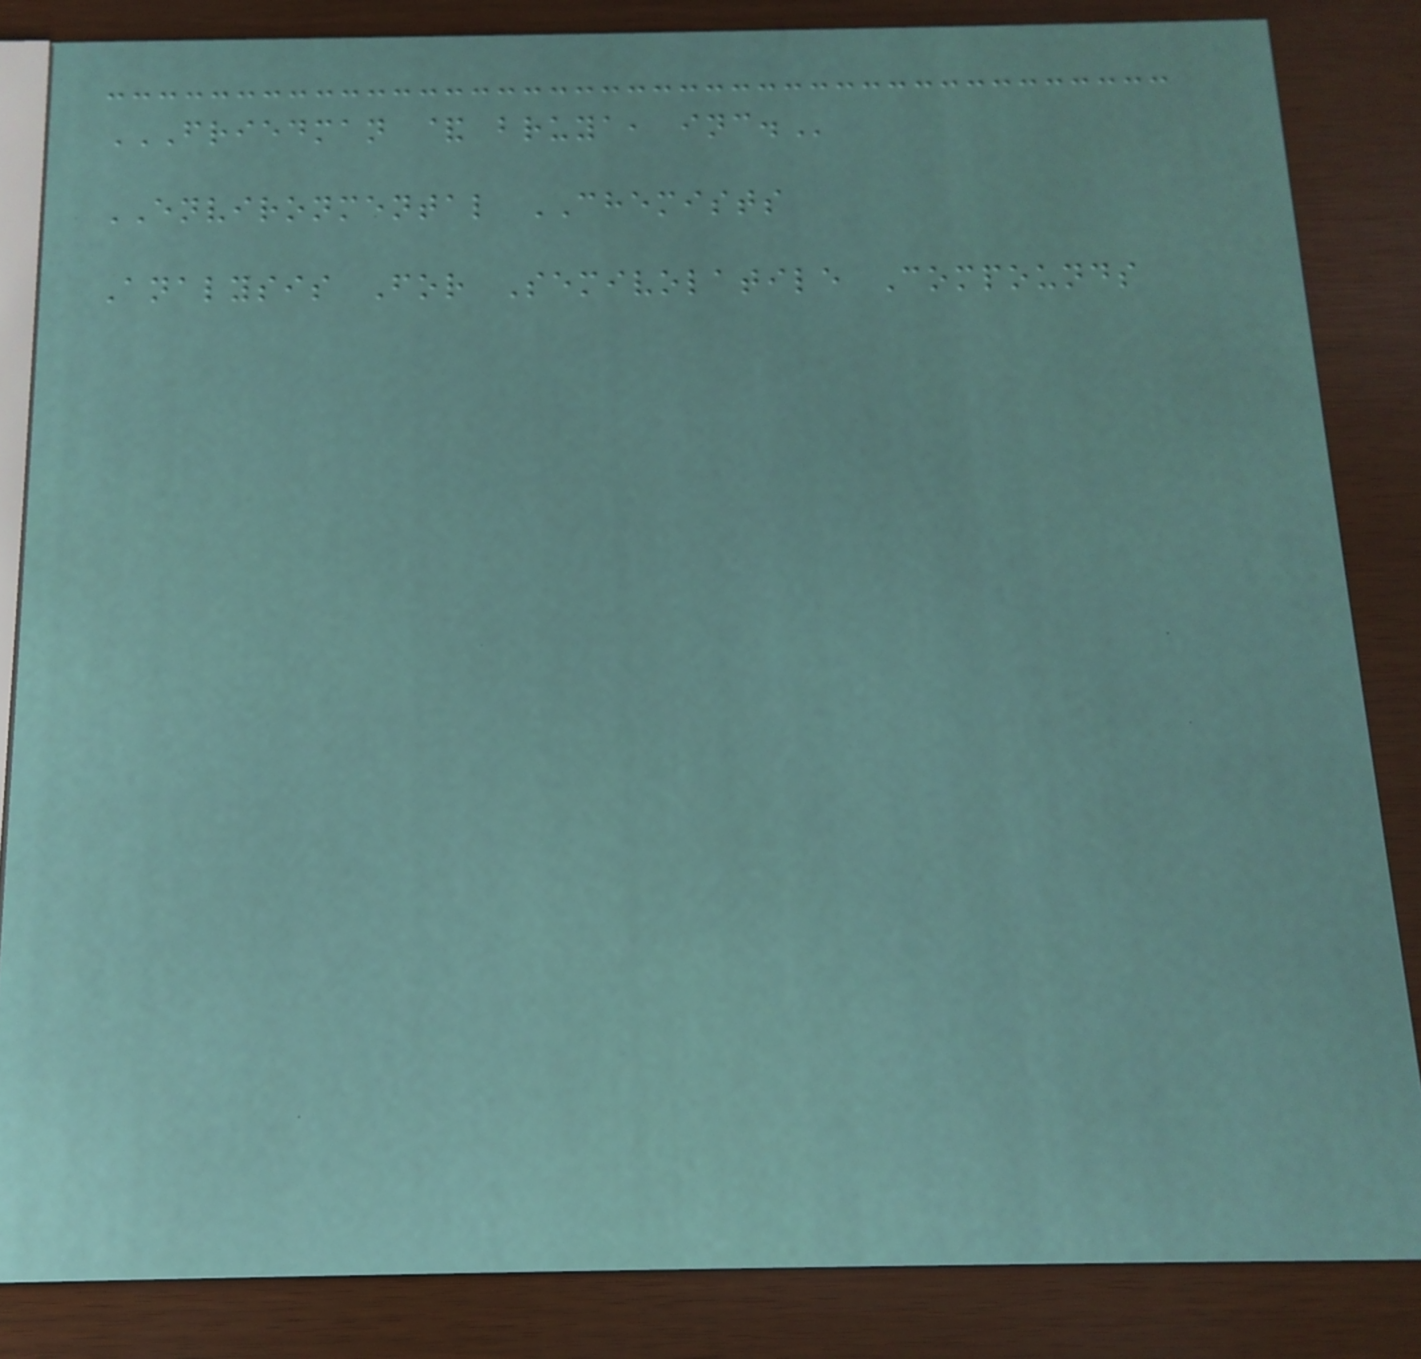FRIEDMAN & BRUYA, INC.
ENVIRONMENTAL CHEMISTS
Analysis For Semivolatile Compounds
